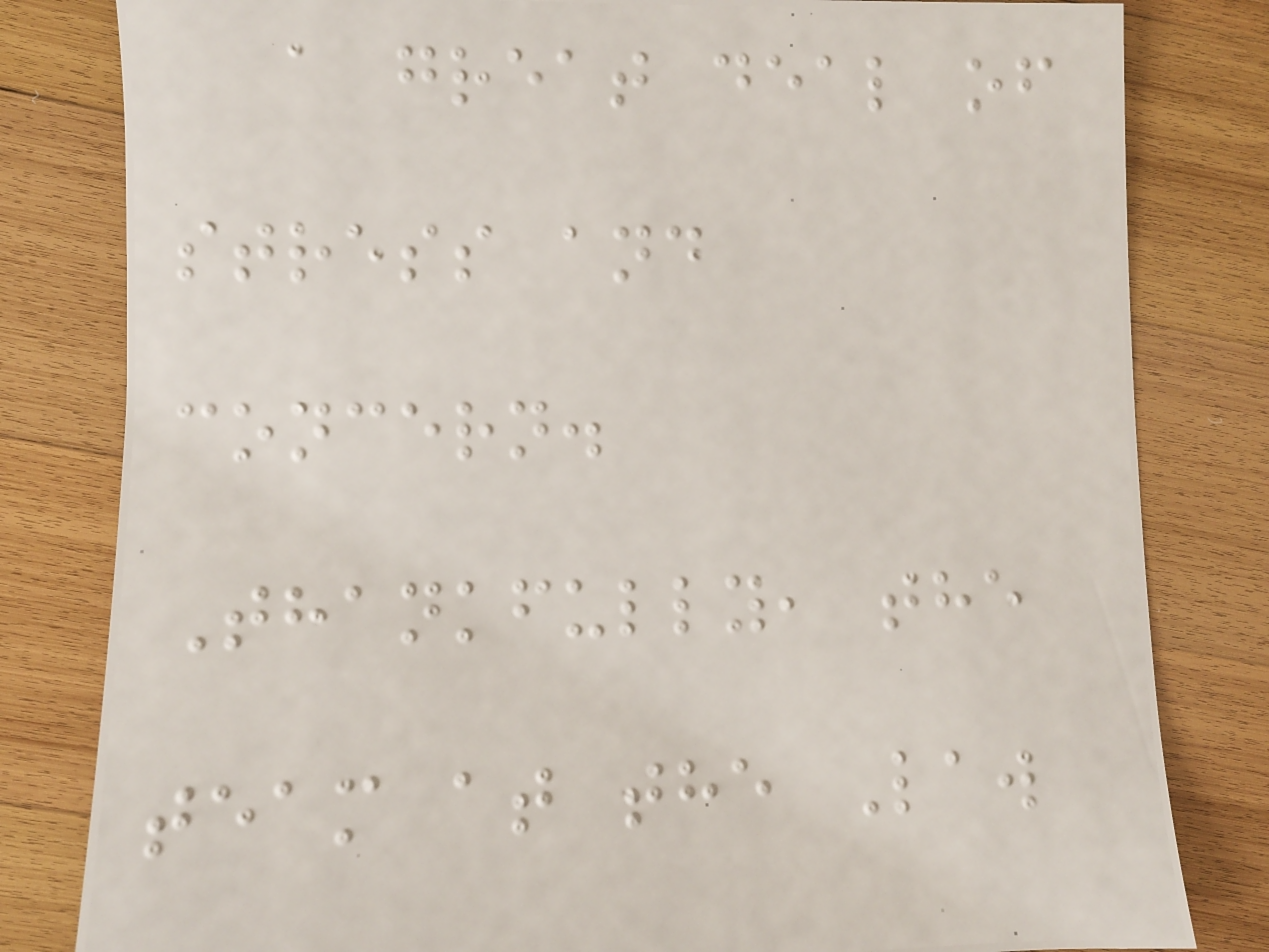a great deal of
stress and
concern.
Thankfully, the
team at the Law
